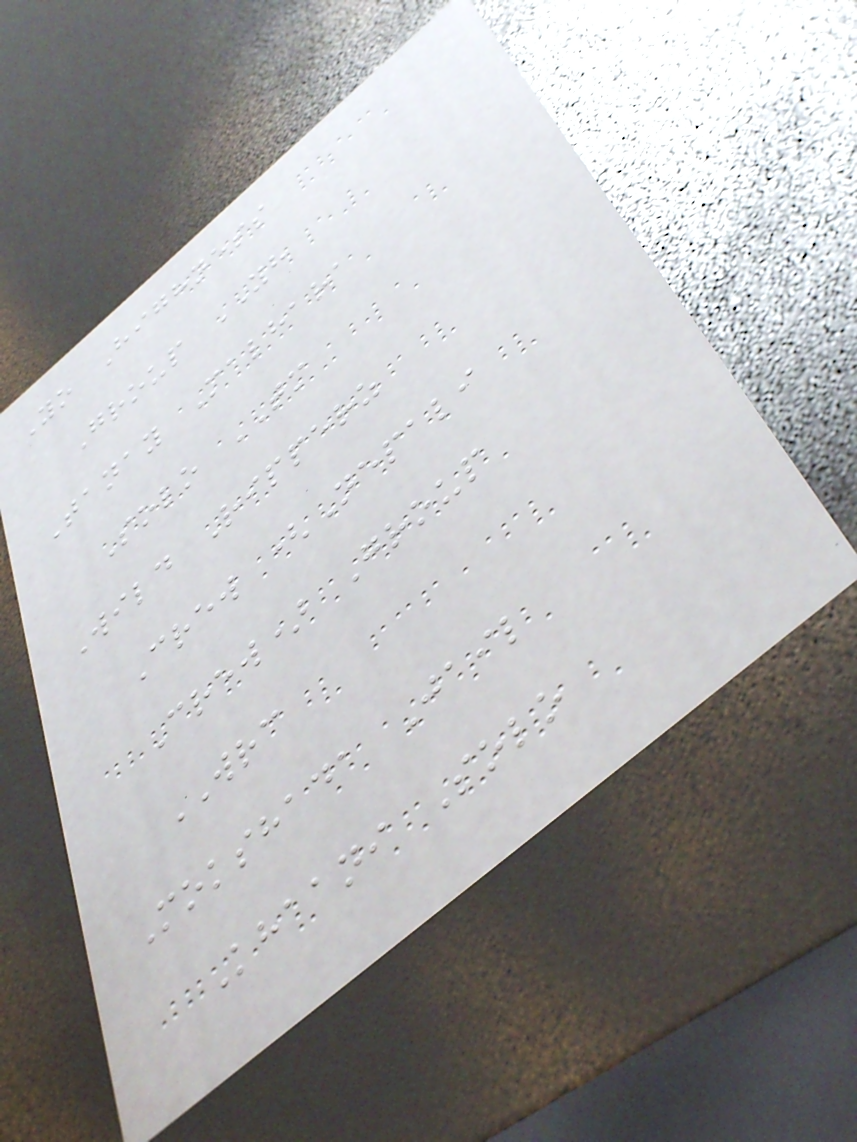Yo Highness
Group YH
Tanay Malhara
Solo TM
Wild Ripperz
Crew (Nepali
Crew) Group
WRC
Mokshada Jail
Khaani Solo
